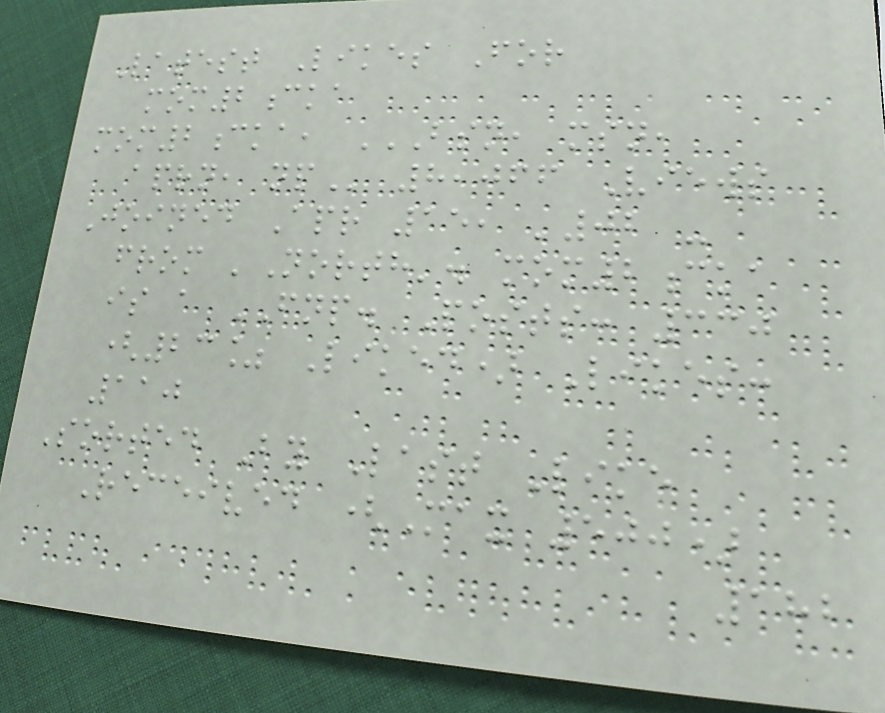Latest Likes For
mom2cka
mom2cka, BSN, MSN,
APRN, NP 8,066 Views
Joined Apr 15, '02 -
from 'North'. mom2cka
is a FNP. Posts: 330
(23% Liked) Likes:
110
Sorted By Last Like
Received (Max 500)
182
